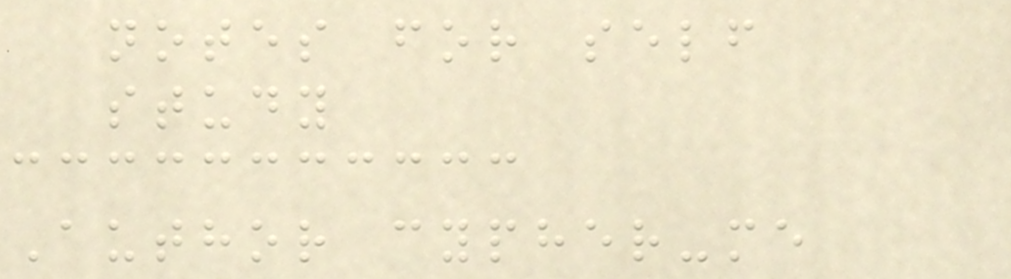notes for self
study
Author cypher-me
